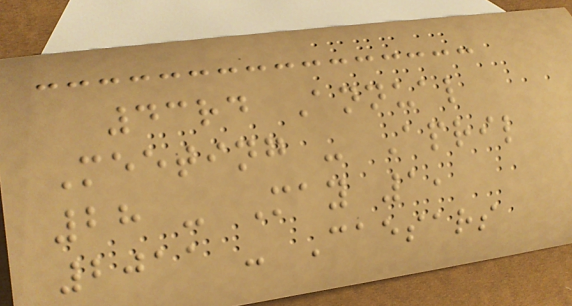43rd Annual
Meeting - April
28 - May 1,
2011 - Caesars
